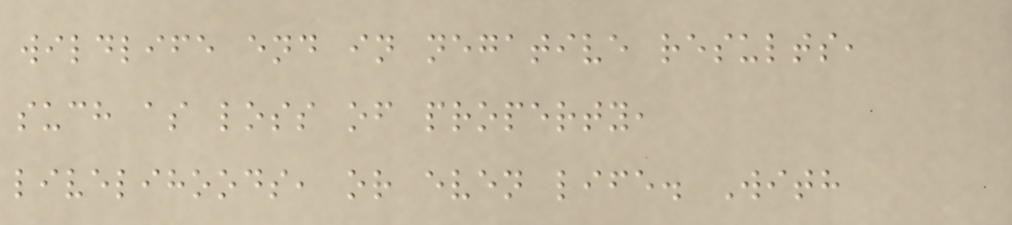wildlife end in negative results,
such as loss of property,
livelihoods, or even life. With
